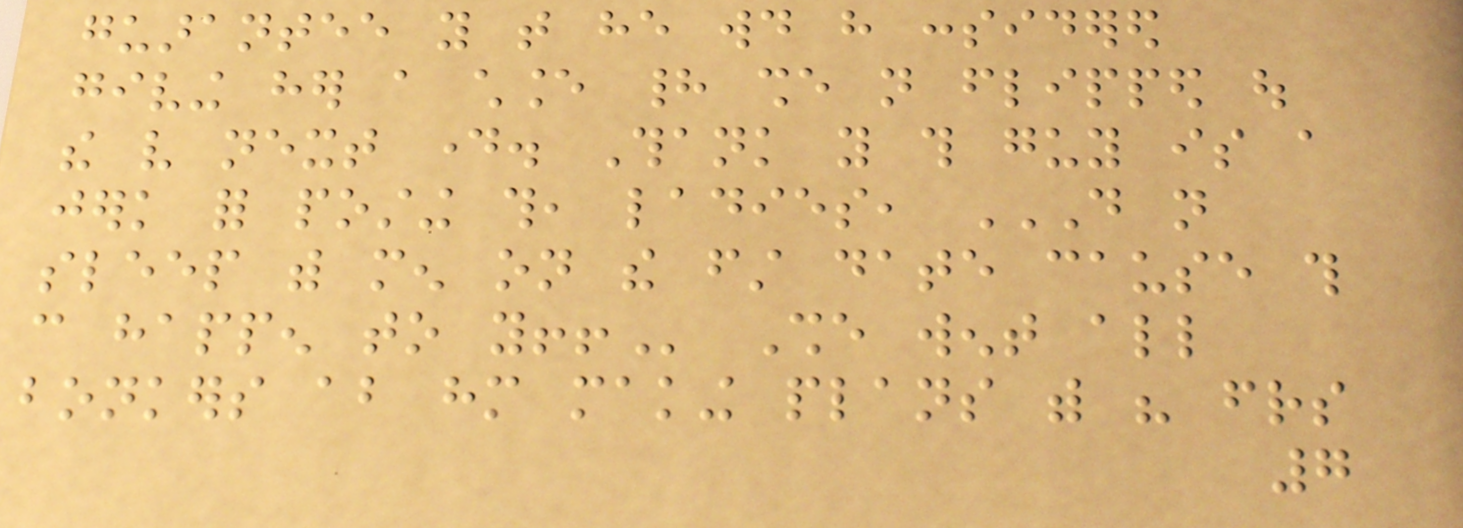guarantee you that he would have considered
giving her a chance had she not flipped out
the very next day. Thank you this guy is a
jerk for posting this, ladies, DO NOT
SLEEP WITH MEN ON THE FIRST DATE CAUSE THIS
CAN HAPPEN TO YOU!! She went all
bonkers about him making plans with his friends
7
